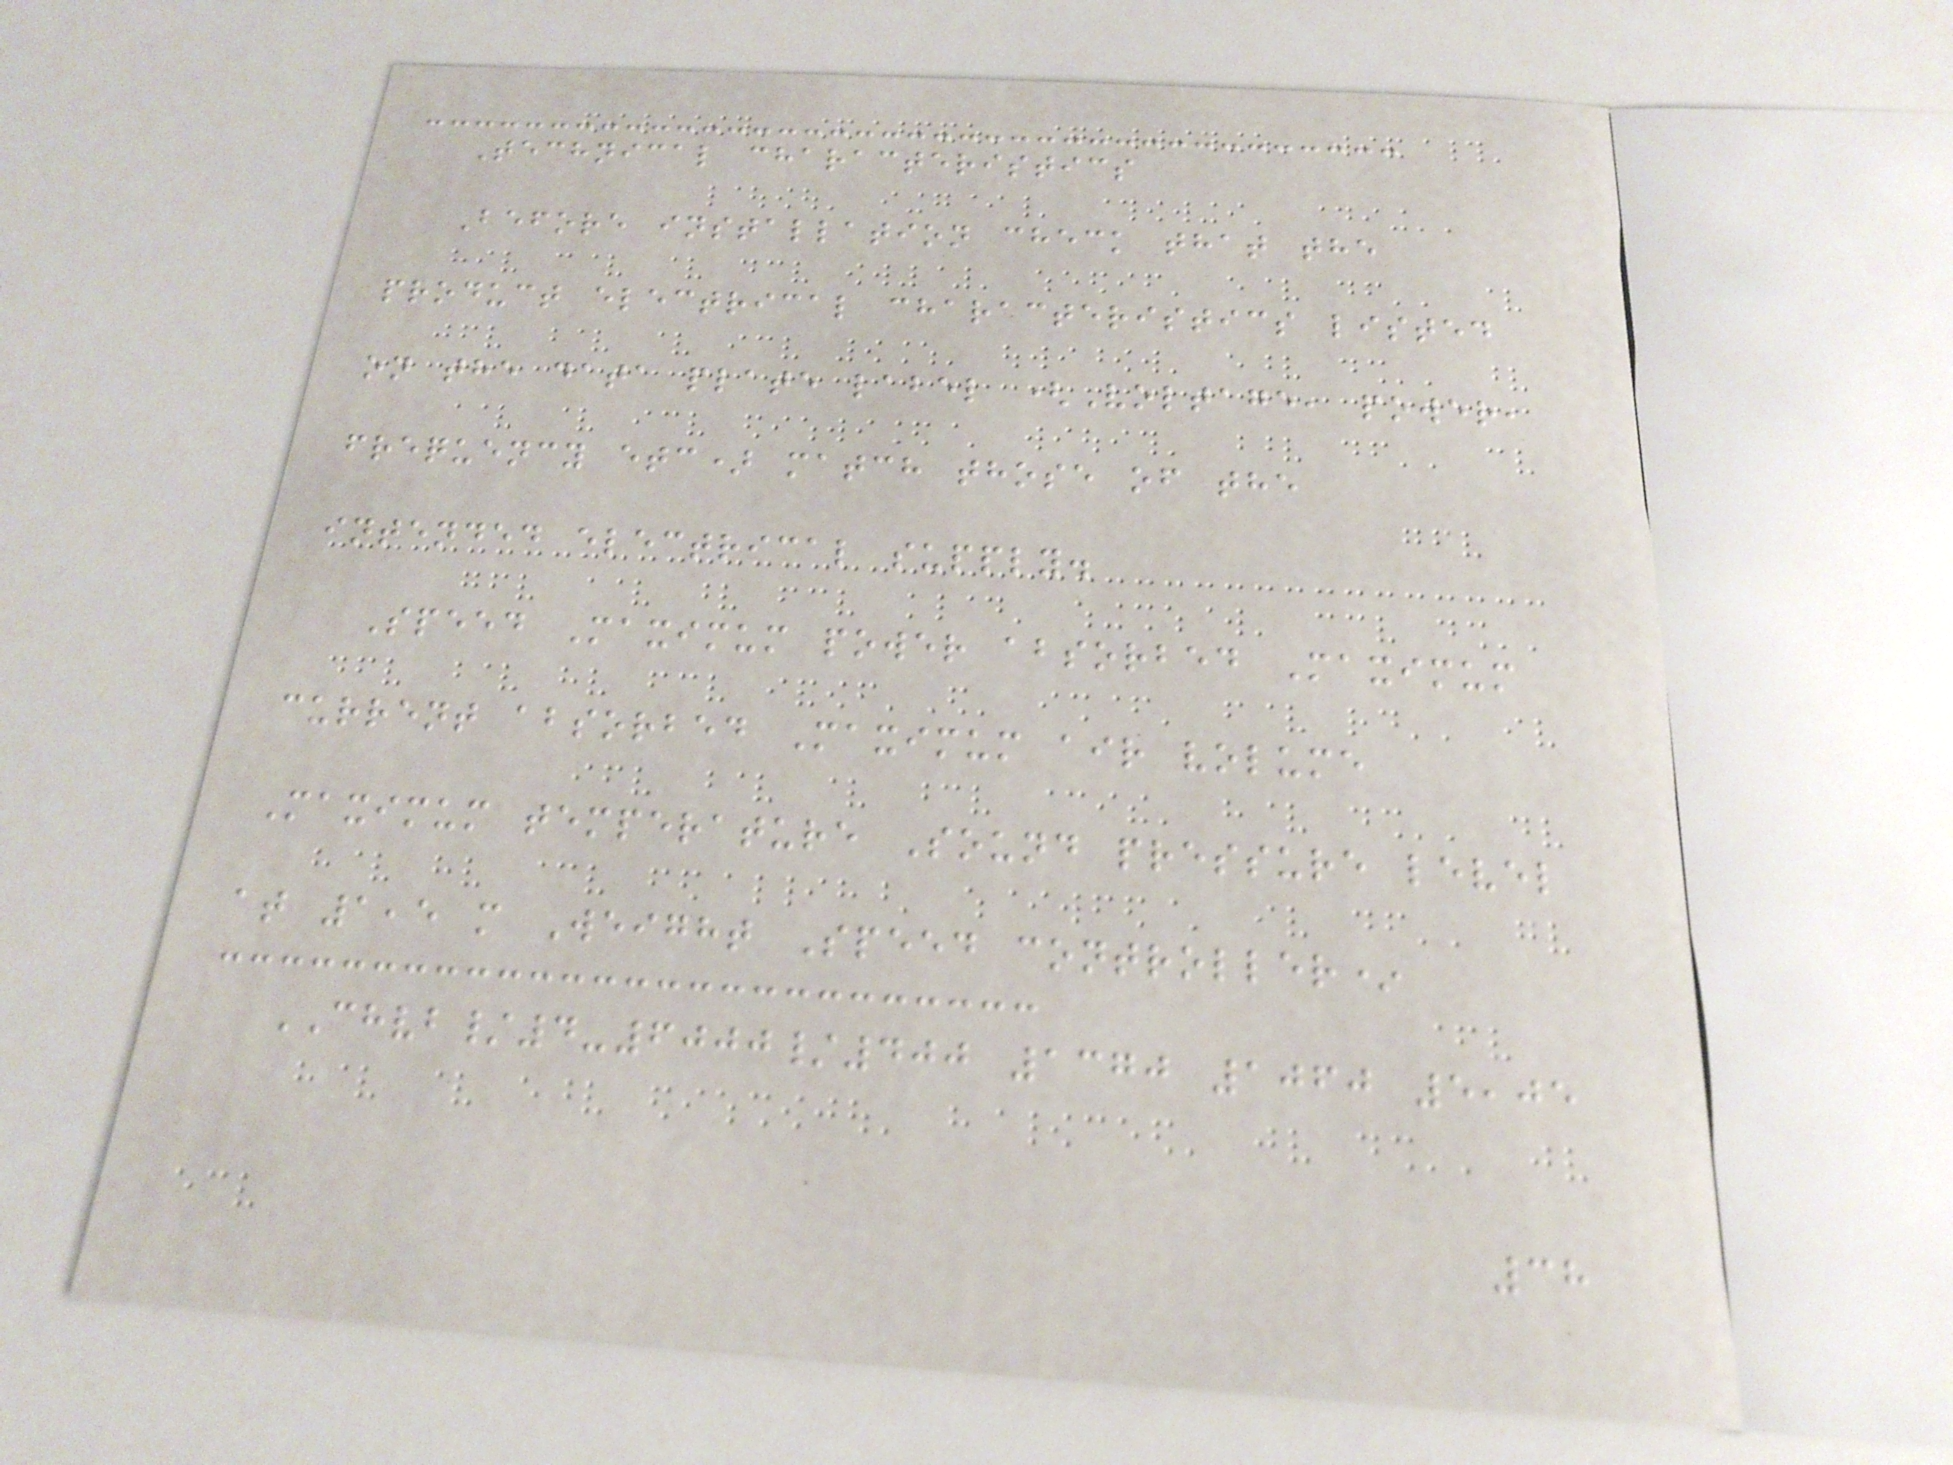Technical characteristics
Before installation check that the
product electrical characteristics listed
on the data plate label (Voltage, power,
frequency etc) match those of the
intended electrical supply.
Speed Maximum power absorbed Maximum
current absorbed Maximum air volume
Maximum temperature Sound pressure level
at 1,5 m Weight Speed controller*
CHVB/4-6000/400 1370 1060 5,05
38
